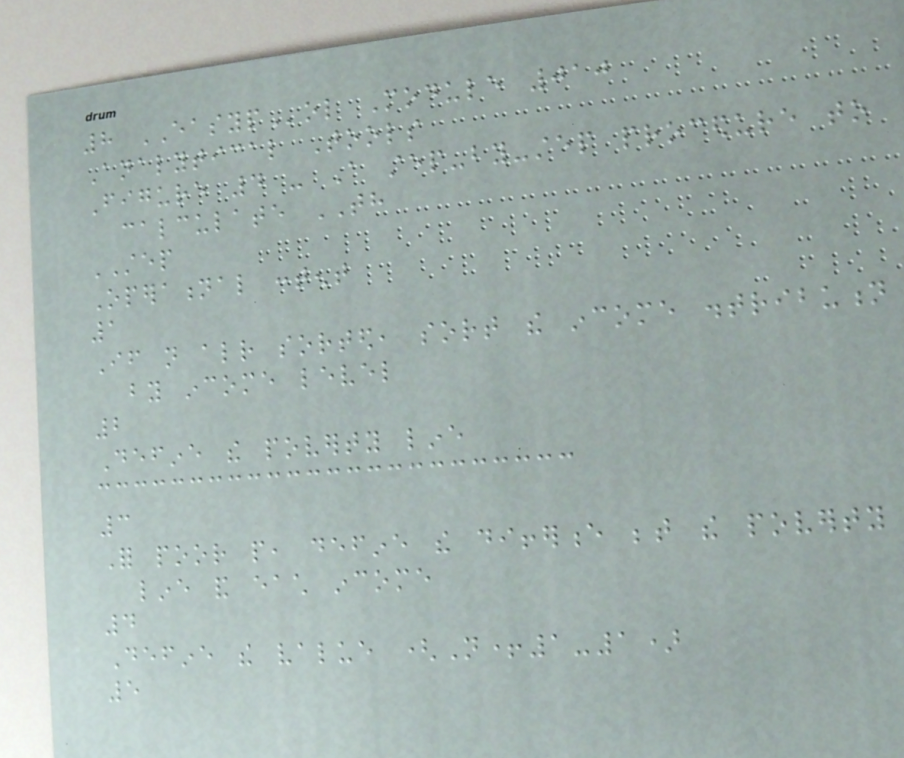8 EASYPol Module 010
Analytical Tools
Figure 4 - A step-by-step procedure to
calculate TH
STEP
Operational content
1
If not already sorted, sort the income distribution
by income level
2
Define the poverty line
3
For poor people, define the difference between the poverty
line and each income
4
Define the value (N+1-1)
5
